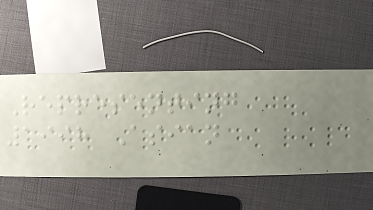Representing
1998 Asian
